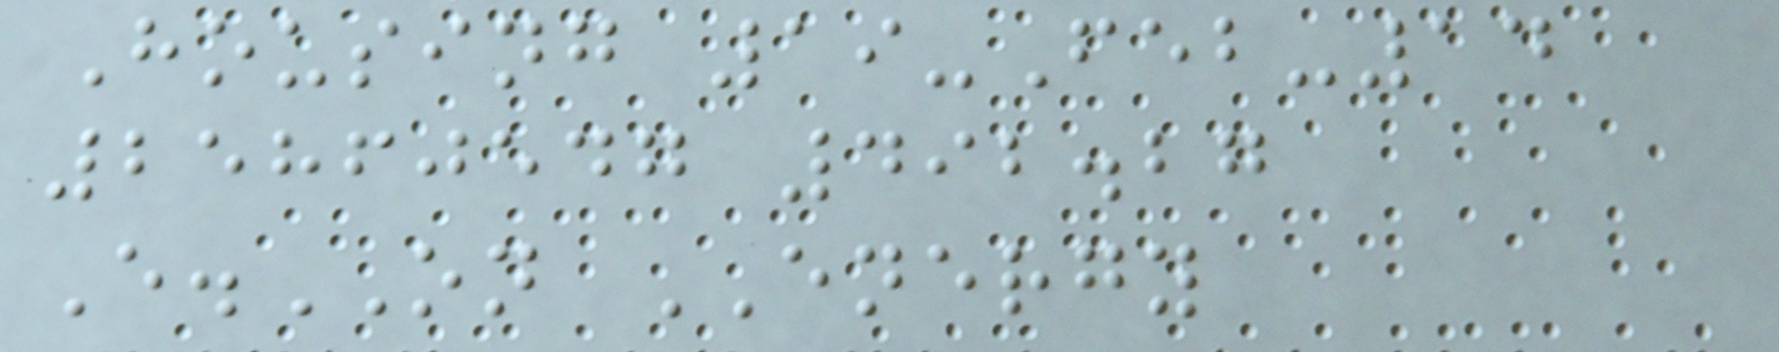Housing 19-Feb-14
25860547 492.27
E.ON ENERGY
